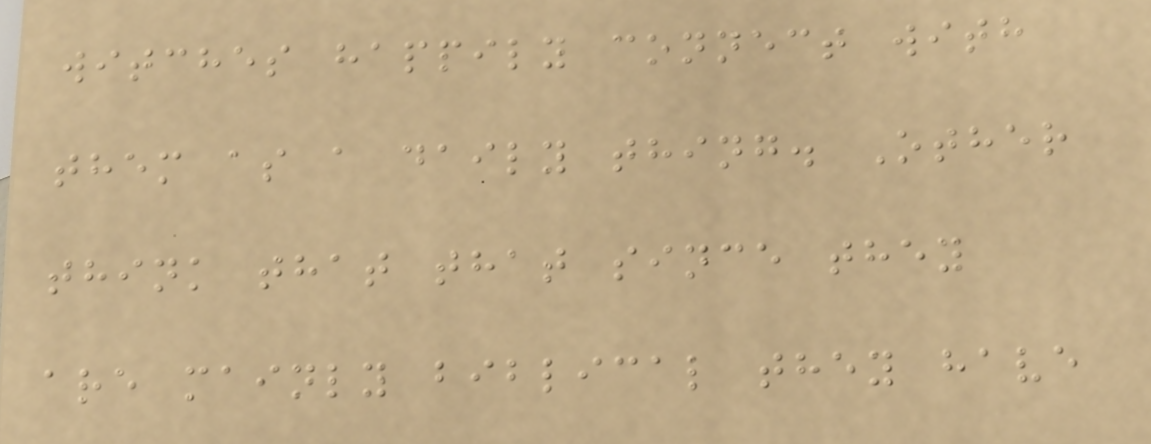witches happily connect with
them as a daily thing. Other
think that that since they
are mainly biblical they have
